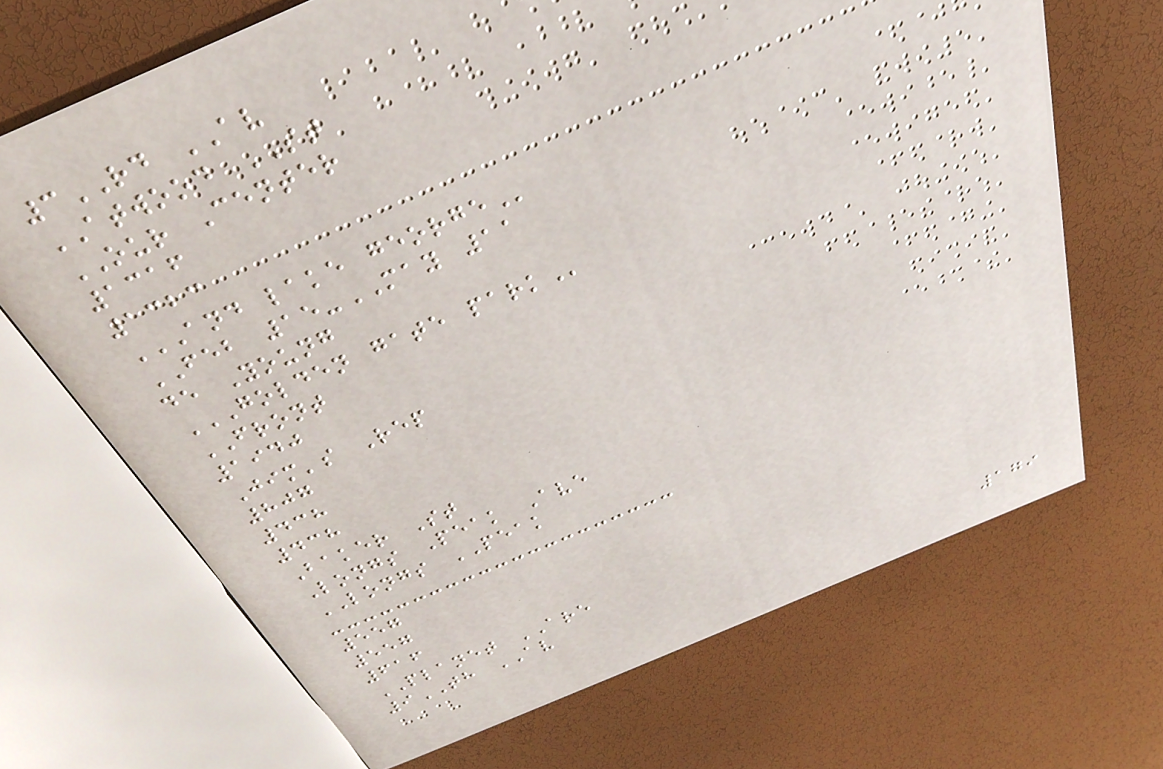3RD AV
ATWOOD ST
OUR Center
1316
1323
AND LAKE GEORGE
FEB 15-MAY 11
de Young
GOLDEN GATE PARK
FRONT
1940
Jim's Rep
807
438
438
Baker St
Longs Peak Ave
LONGS PEAK
557
557
616
PLANET ARE
9TH AV
179
